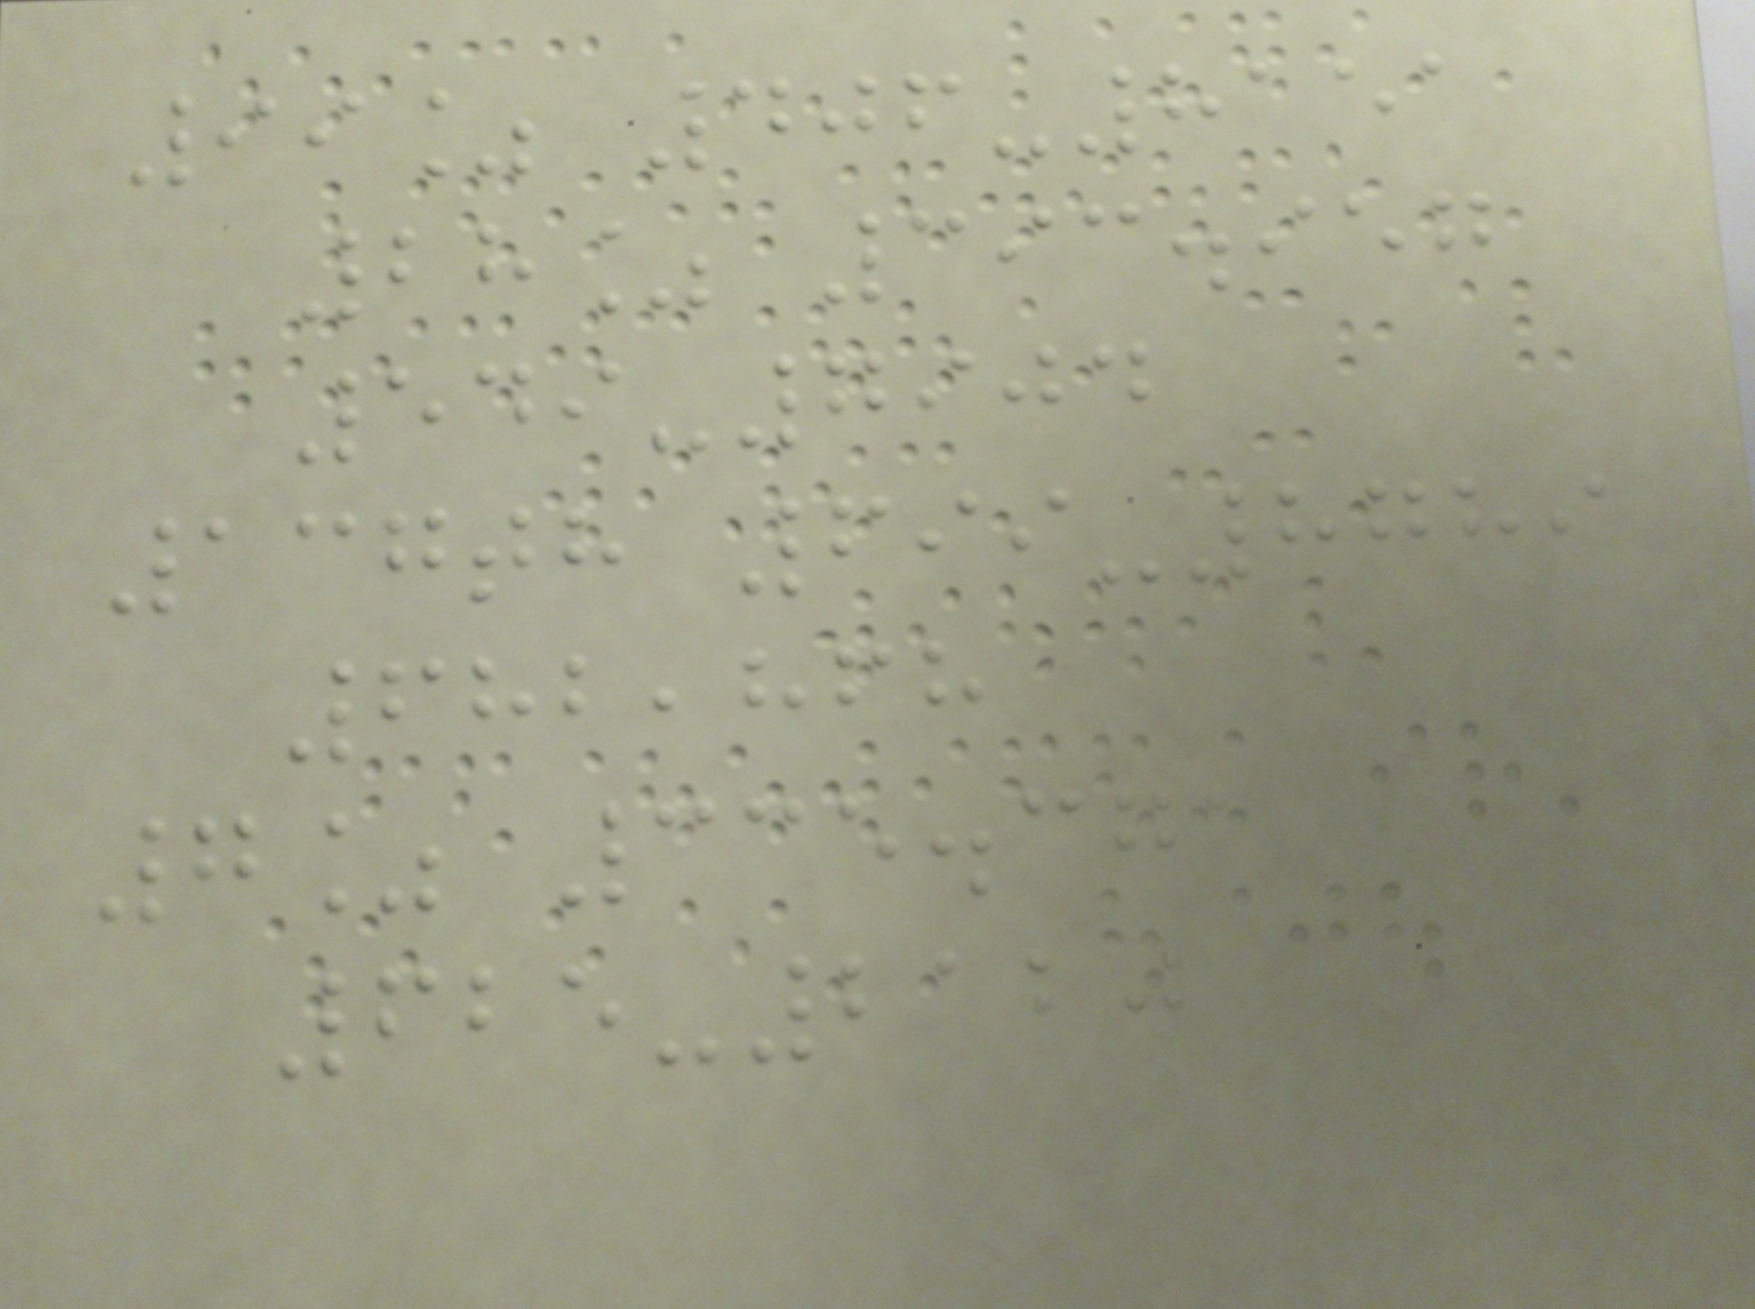99% 406-8151
28% 393.957
549-7904
137th 699-8789
682,868
7% 335.371
625-2120
